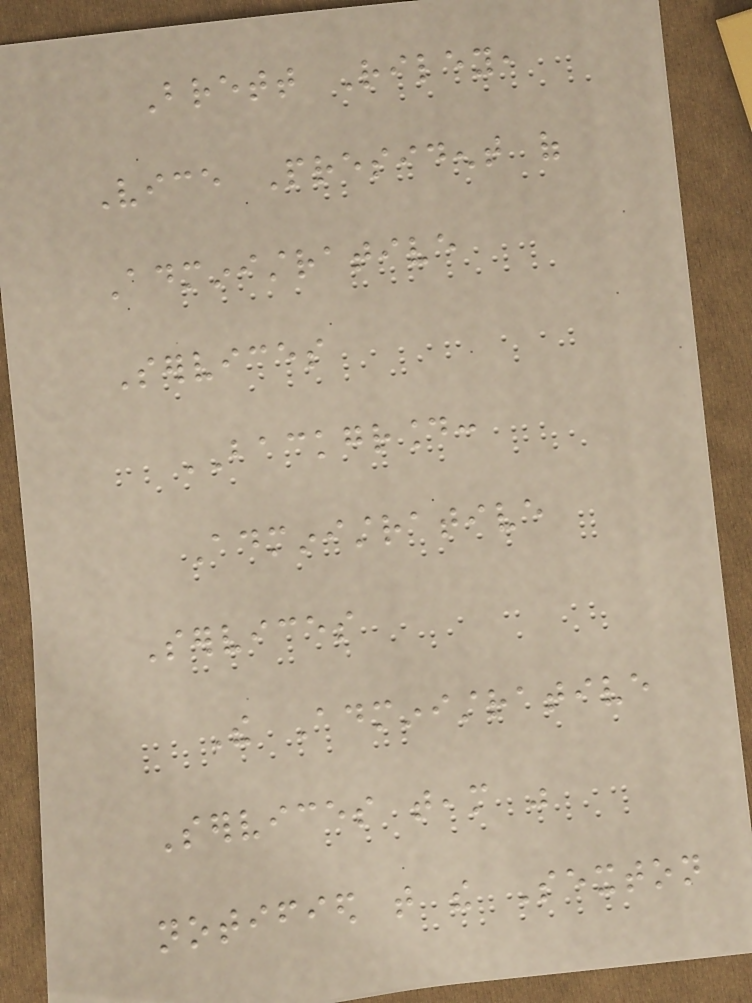Brett Riley,
Vice President of
Administrative
Services
BACKGROUND:
Administrative
Services
The Administrative
Services team was
notified that the Sexton
